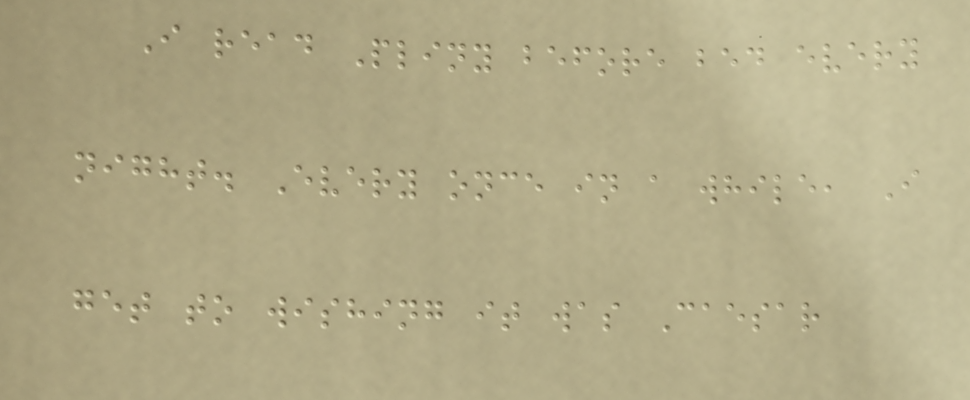I read Pliny before bed every
night. Every once in a while, I
get to wishing it was Caesar
